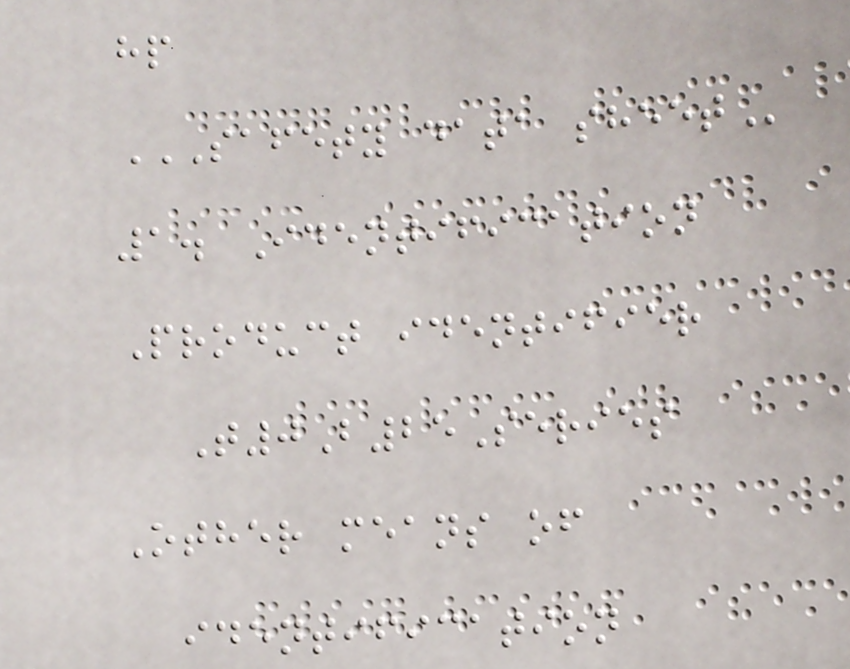hp
SAFETY DATA SHEET
1. Identification
Product identifier
T0B25Series
Other means of
identification
